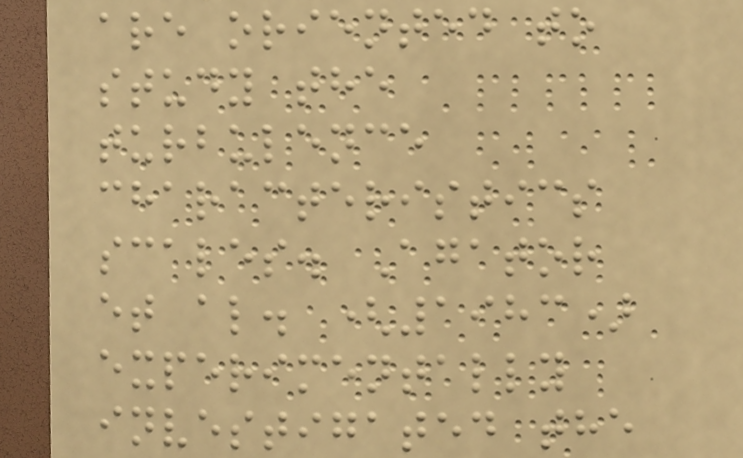are oriented to
study the
turbulence
characteristics
scales. Agator
et al. (1983)
experimentally
investigated the
